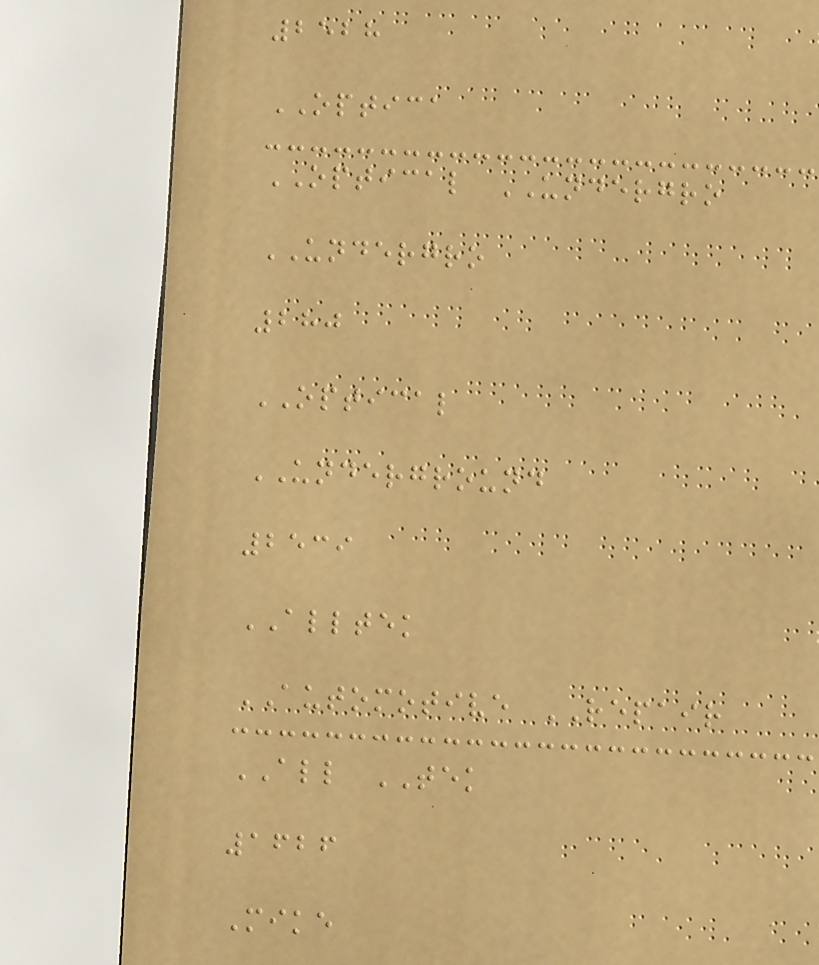2528
OPTICA
OPTICAL UNDERGRO
UNDERGRO
280
OPTICAL
UNDERGROUND
2539
ALLTEK
AUTOMOTIVE REPAIR
ALL TEK
1626
Mike
